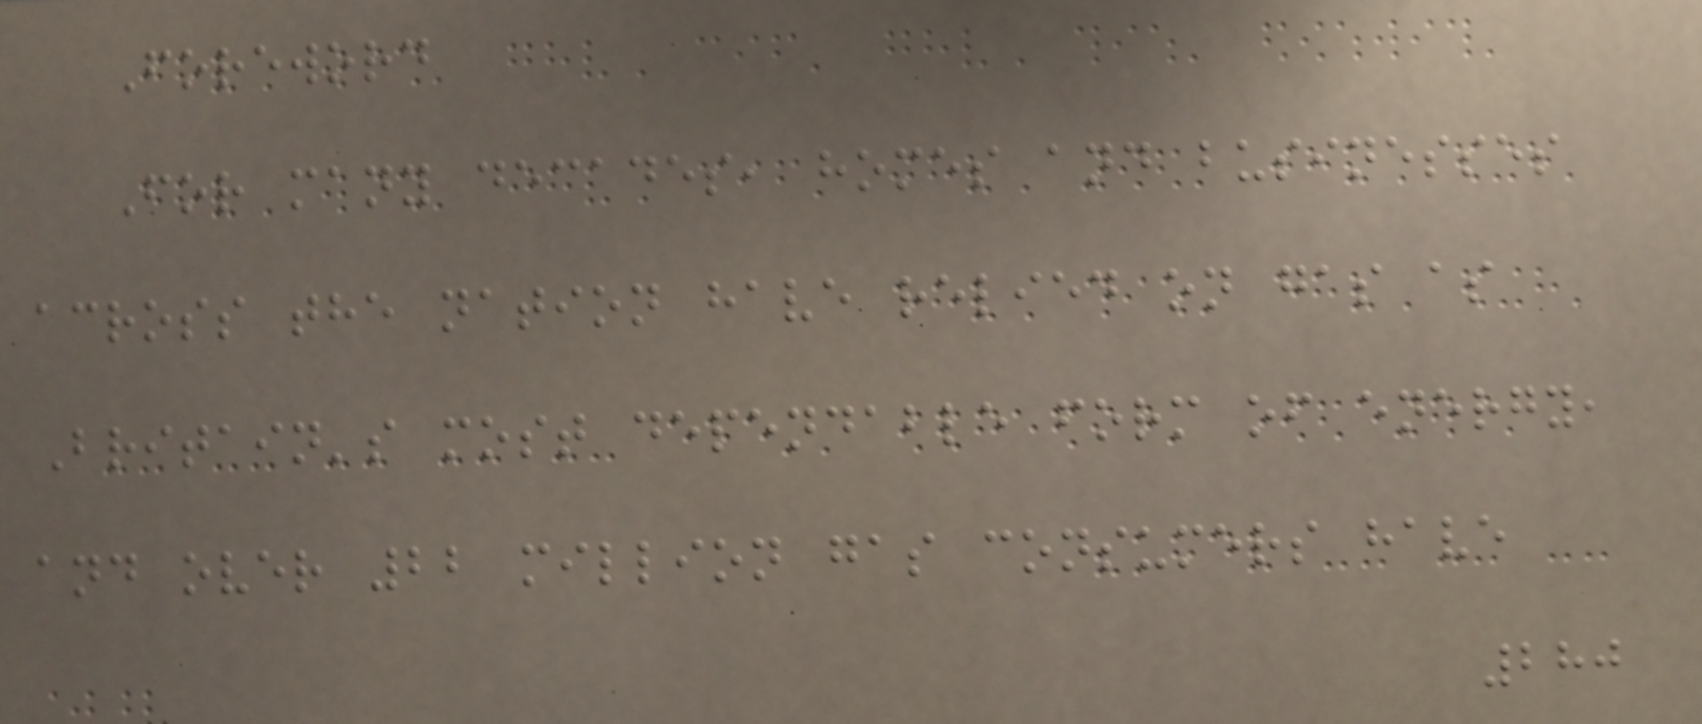Foreword
For many decades, homes and businesses
across the nation have relied on gas as
Britain's most dependable form of energy,
and over 22 million gas consumers have
280
